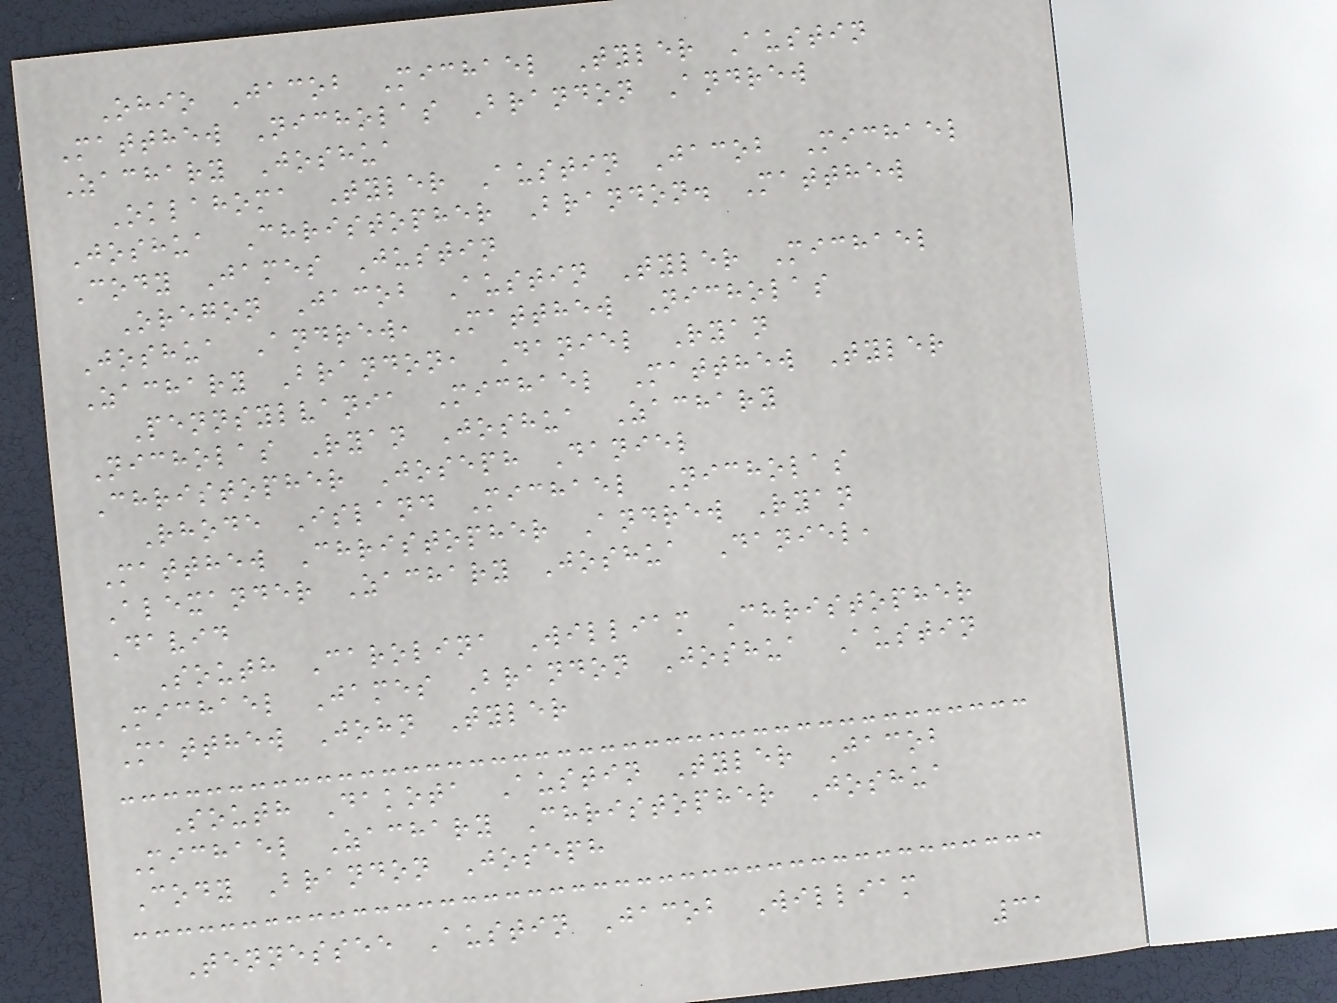Ohio Jacob Michael Tyler Austin
Matthew Nicholas Brandon Andrew
Zachary Joshua
Oklahoma Tyler Austin Jacob Michael
Joshua Christopher Brandon. Matthew
Cody James Justin
Oregon Jacob Austin Tyler Michael
Joshua Andrew, Matthew Nicholas
Zachary Brandon, Daniel Ryan
Pennsylvania Michael Matthew Tyler
Nicholas Ryan Joshua Zachary
Christopher Joseph Daniel
Rhode Island Michael Nicholas
Matthew Christopher Andrew Ryan
Alexander Zachary Joshua Daniel,
David
South Carolina William Christopher
Michael James Brandon Joshua Austin
Matthew John Tyler
South Dakota Austin Tyler Jacob
Michael Zachary Christopher Joshua
Cody Brandon Joseph
Tennessee Austin Jacob William
31
